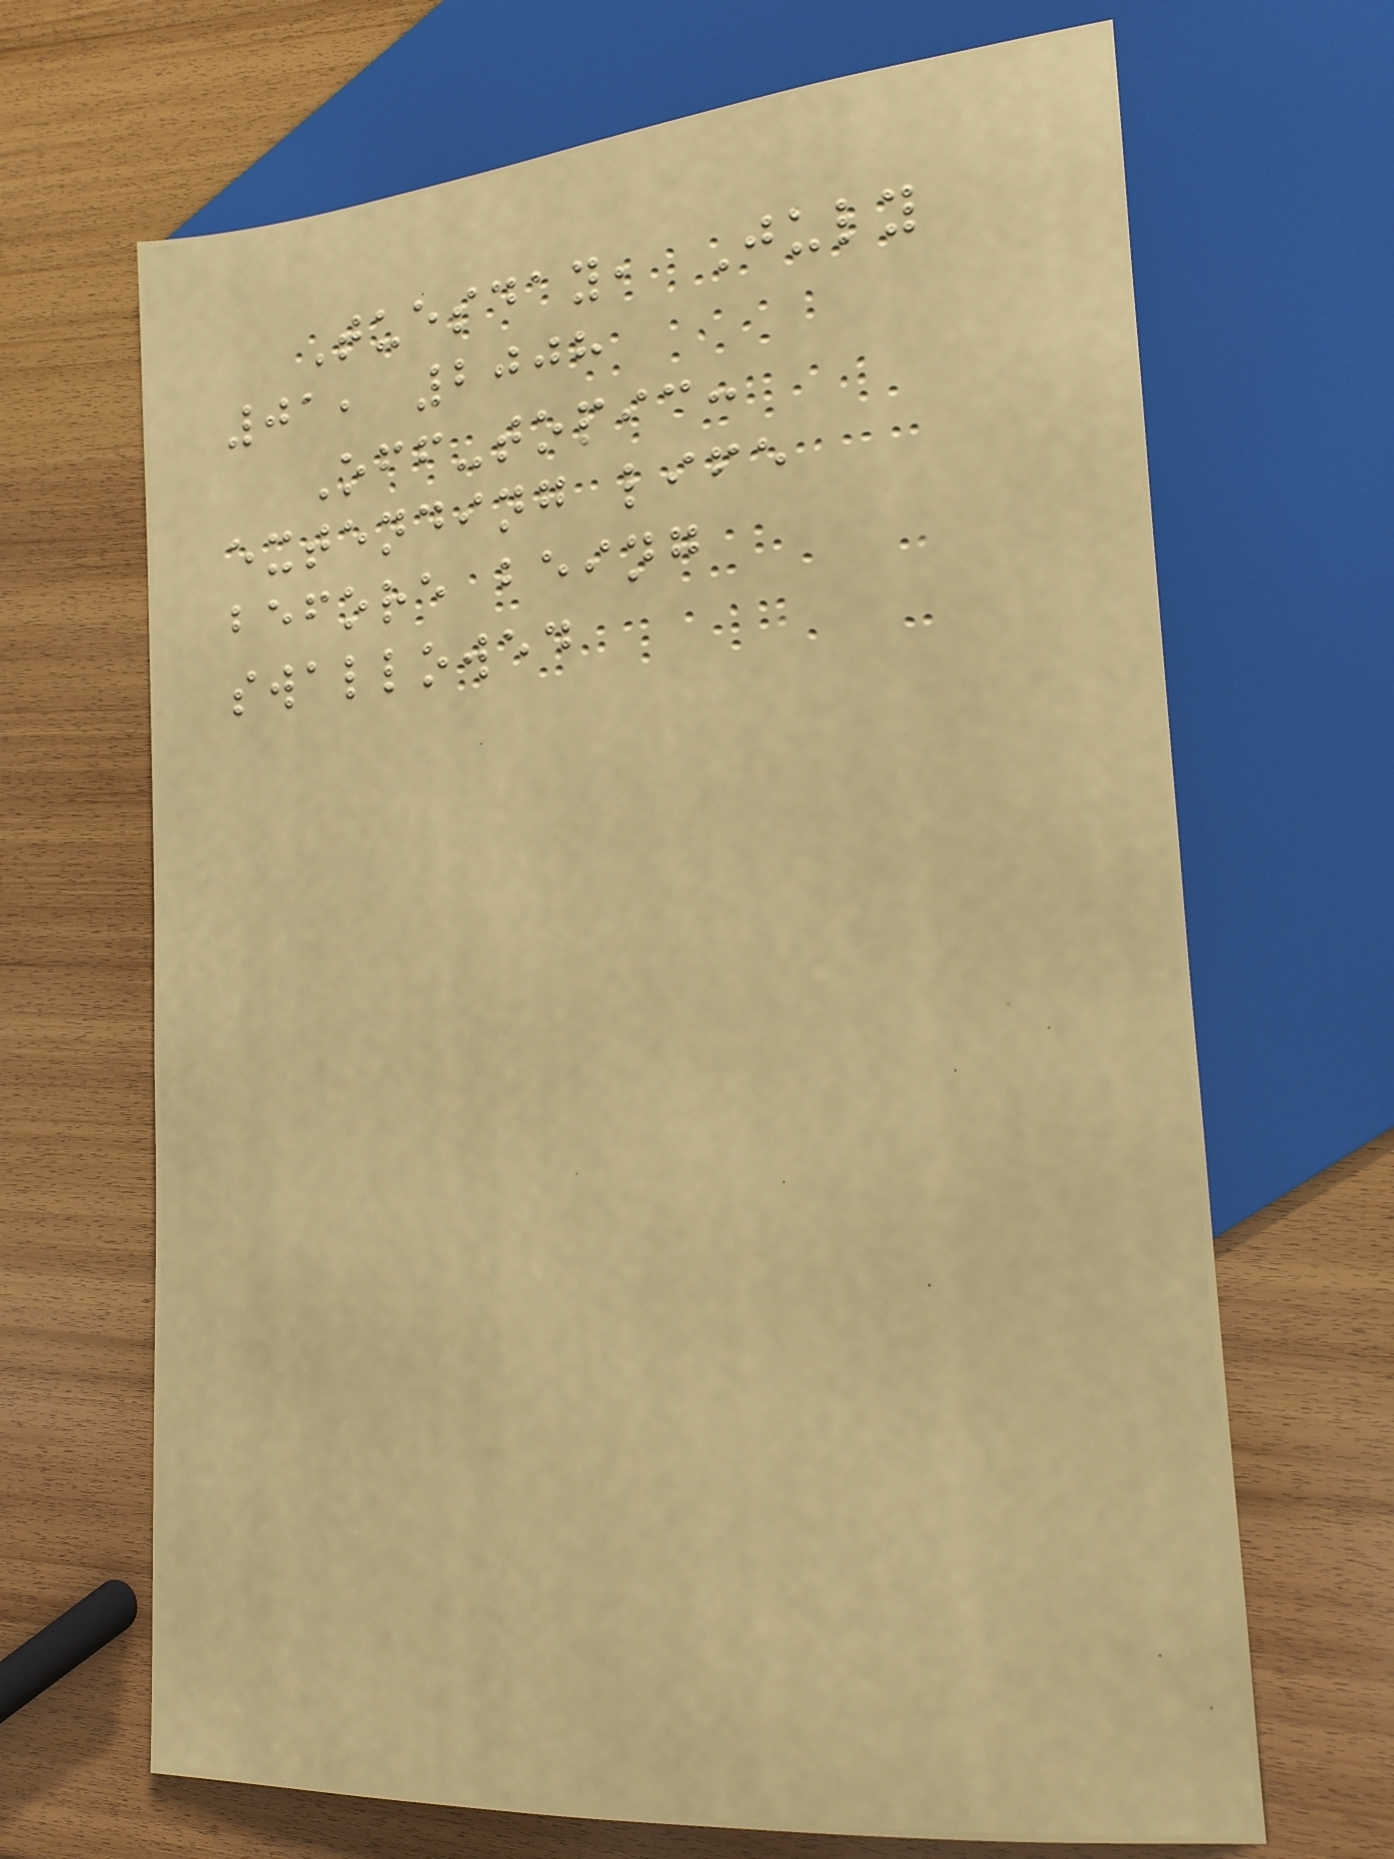Tuesday, July
01, 2008
Off-topic:
extending life
before being
swallowed
